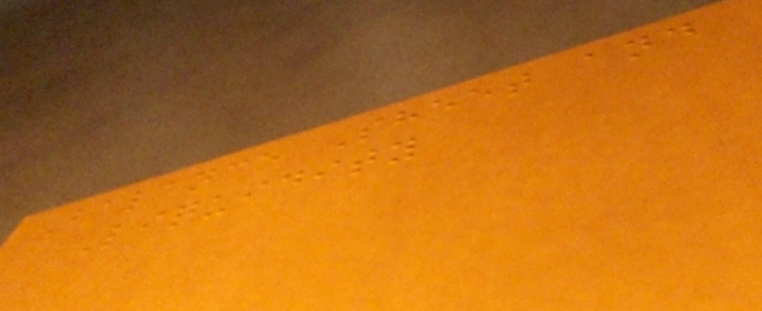Balance Sheet and
Liquidity
